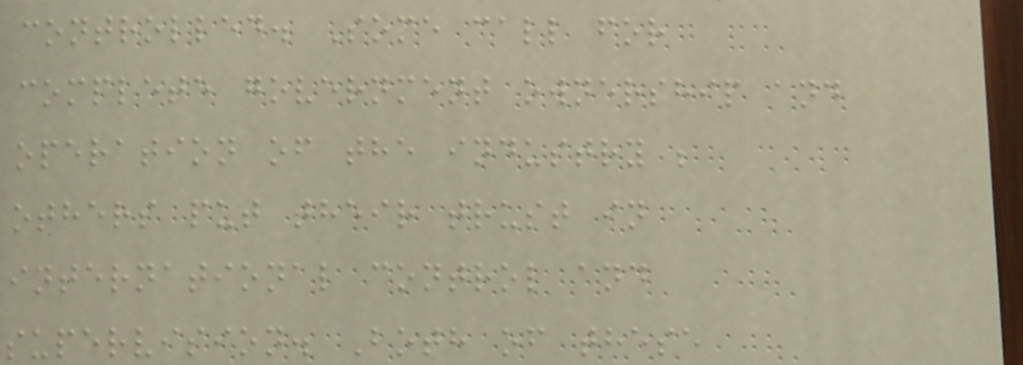controlled. Some call for
complete government ownership and
operation of the industry ;
others put their trust in
international control and
supervision. Both of these
